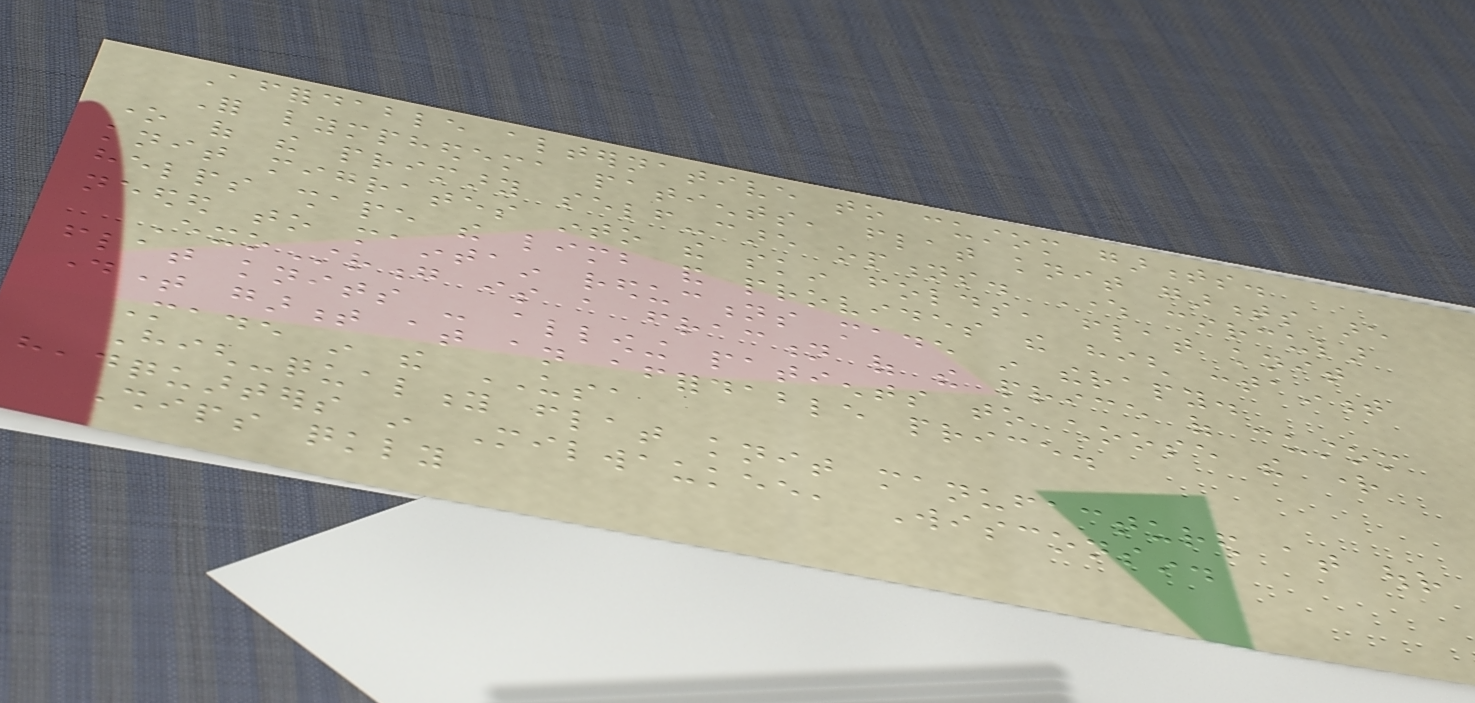Affordable alternative to custom garments.
For lymphedema patients, flat knit garments are
one of the primary self-care options. Where circular
knit migrates into the skin folds, flat knit
helps shape the limb and provides the high containment
needed to maintain reductions made in therapy.
ExoStrong is a fraction of the price of custom
flat knits - allowing patients to choose the right
daytime garment at an affordable price.
Made in the USA
High-quality flat knit manufactured at our
headquarters in Milwaukee, Wisconsin.
Ships quickly
